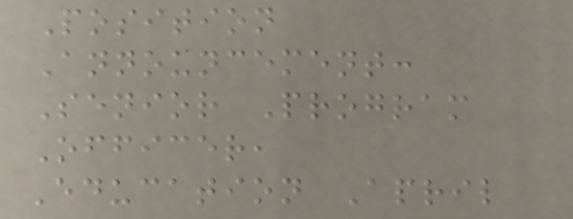Position
Announcement:
Senior Program
Officer,
Education April
